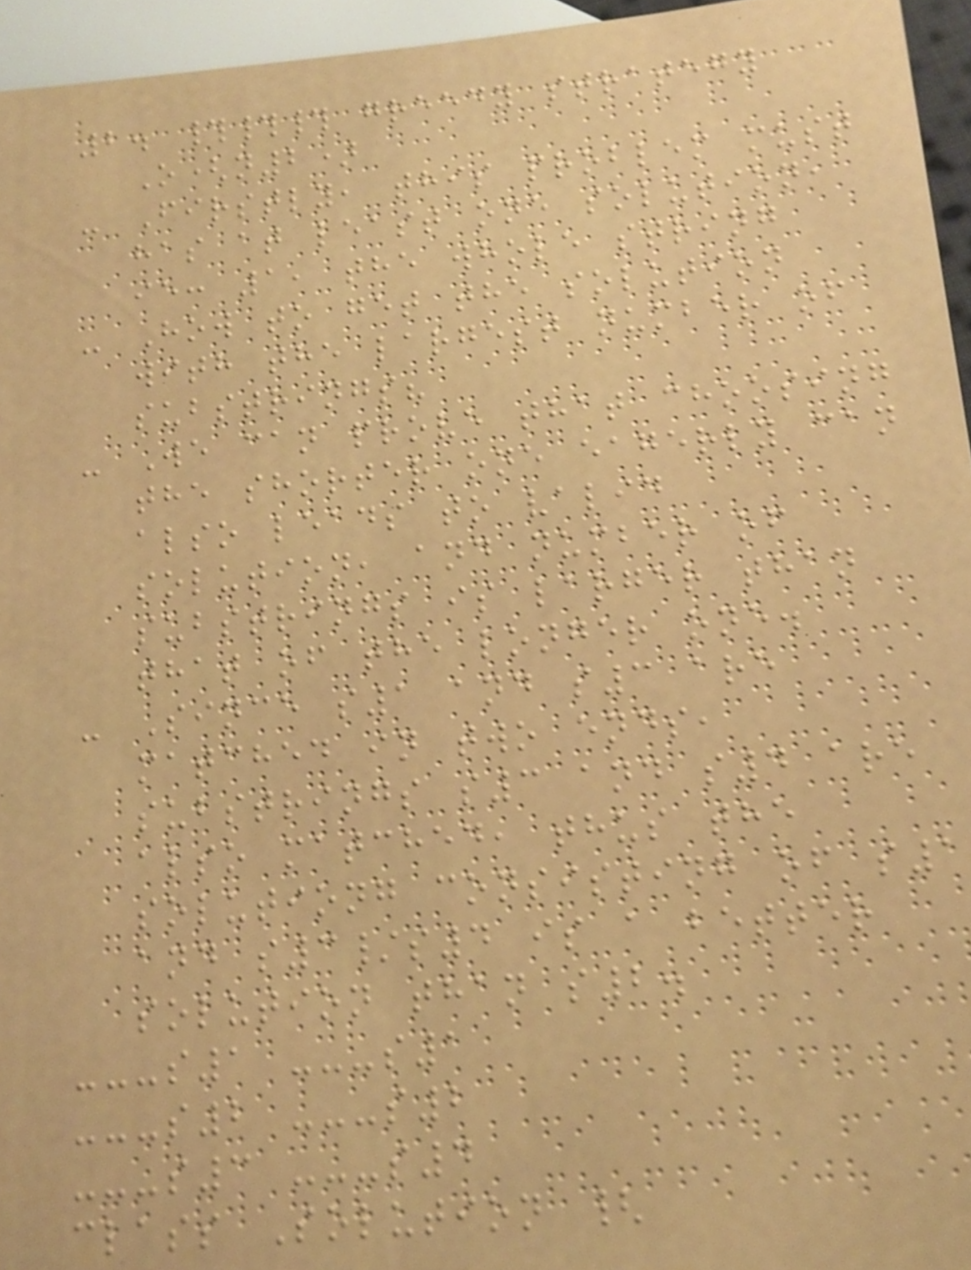2. ### greedy strategy
O(n2)
- Firstly, this problem must
has at least one solution,
ie: 1, the whole string
- How to get the solution
with the largest number of
substrings?
- We can prove that choosing
the shorter one eagerly can
also leads to valid
solution, and number of
substrings is larger than
that of the longer one.
- Since s1 and s3 are
matched in two ends,
substrings s3 and s4 are
also matched, thus the
solutiong consisting of s1
and s3/s4 is a better
solution than s2.
---s1 ---s1
---s2 ---s2
---s3 ---s4
class Solution {
